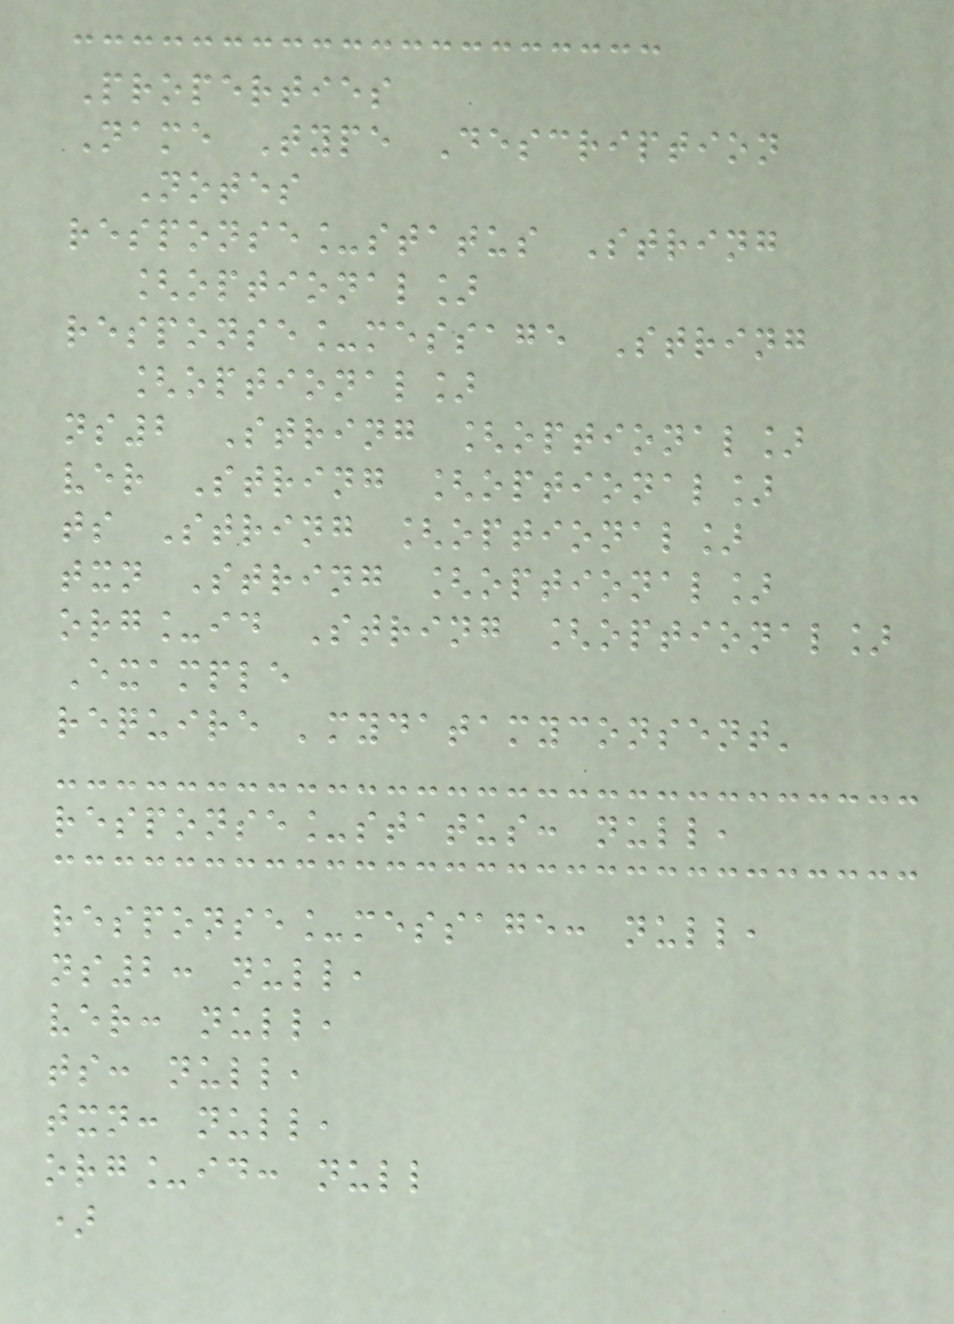Properties
Name Type Description
Notes
response_status String
[optional]
response_message String
[optional]
ns2 String [optional]
ver String [optional]
ts String [optional]
txn String [optional]
org_id String [optional]
Example
require 'mydatamyconsent'
response_status: null,
response_message: null,
ns2: null,
ver: null,
ts: null,
txn: null,
org_id: null
)
